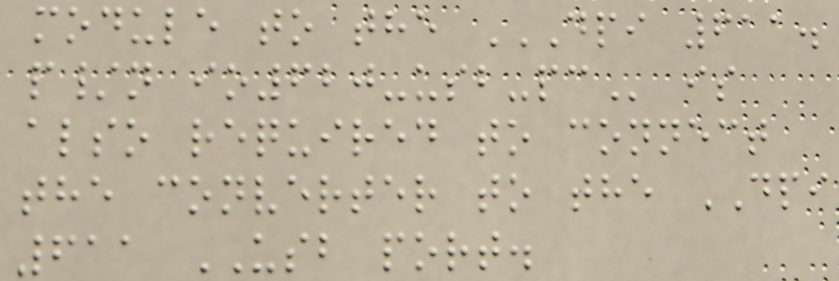module to the DPI 611.
P/N IO620-USB-PC is
also required to connect
the converter to the DPI
611 USB port.
